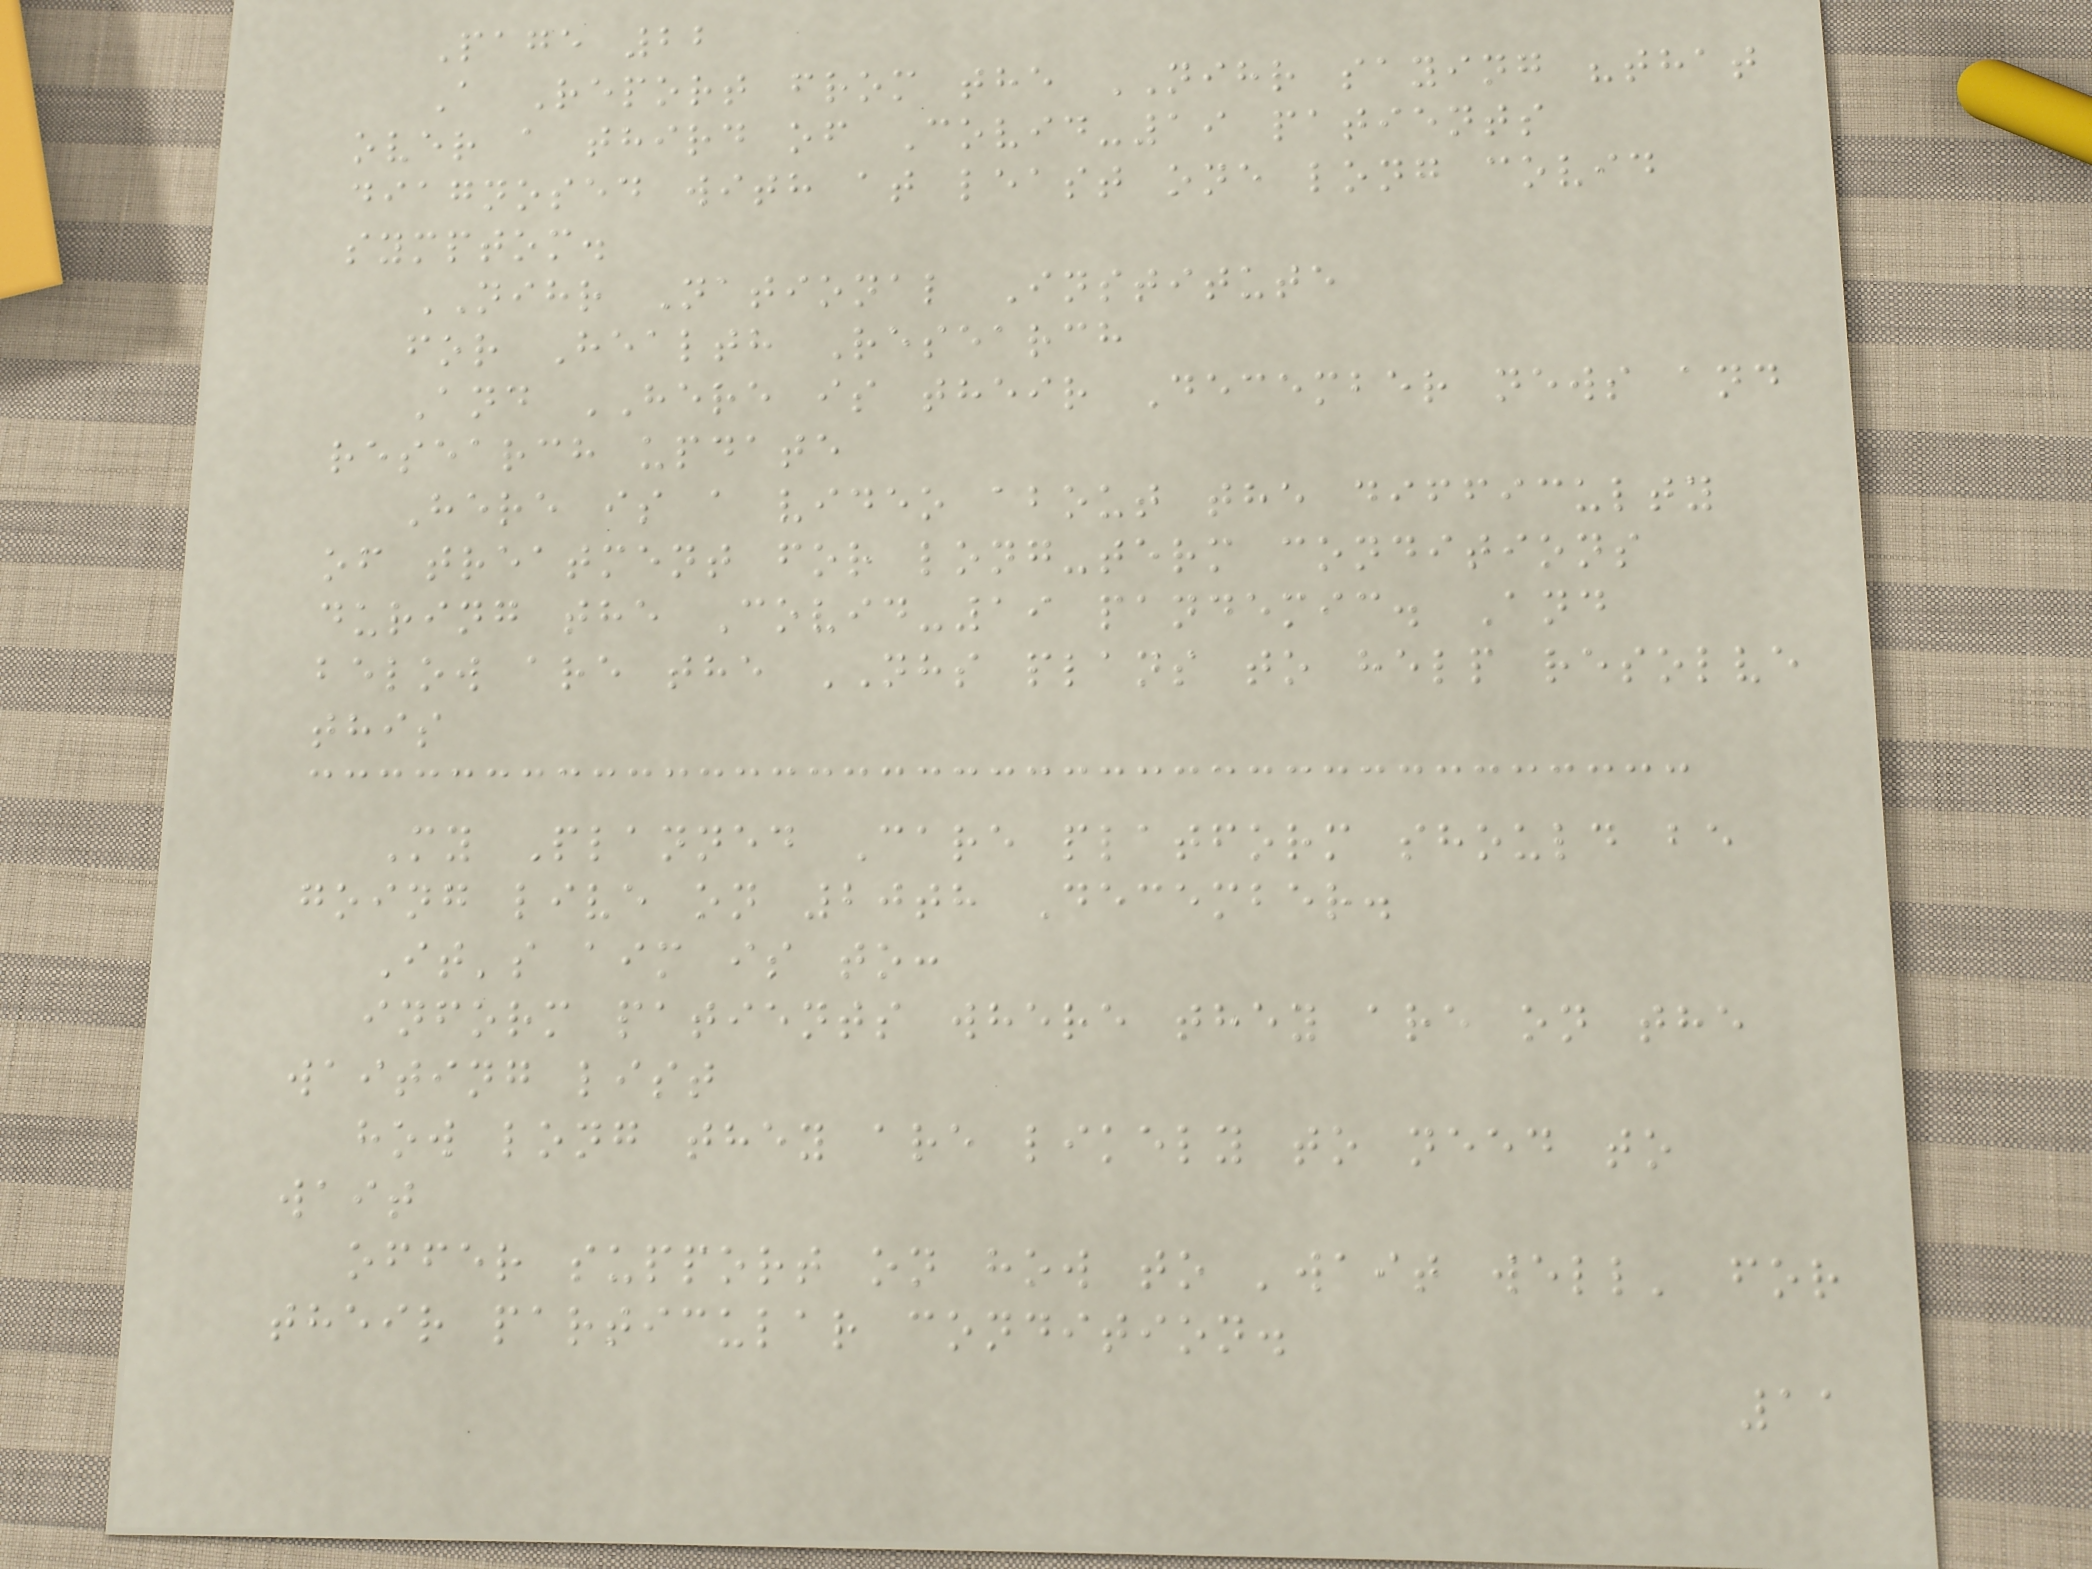Page 22
A Report from the NIHR saying "that
over a third of Covid-19 patients
diagnosed with at least one long covid
symptom.
NIHR National Institute
for Health Research
And HERE is their December news and
research update
Here is a video about the difficulty
of treatment for long-term conditions
during the Covid-19 pandemic. And
below are the NHS plans to help resolve
this
My Planned Care platform should be
going live on 20th December.
It's aim is to:
inform patients where they are on the
waiting list
how long they are likely to need to
wait
offer support on how to 'wait well' for
their particular condition.
11
